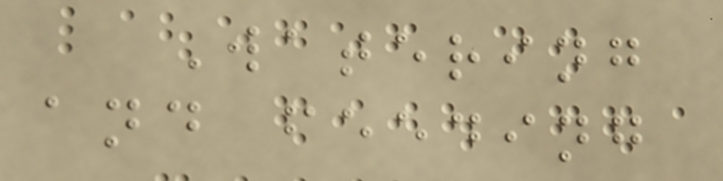Watering
and feeding
